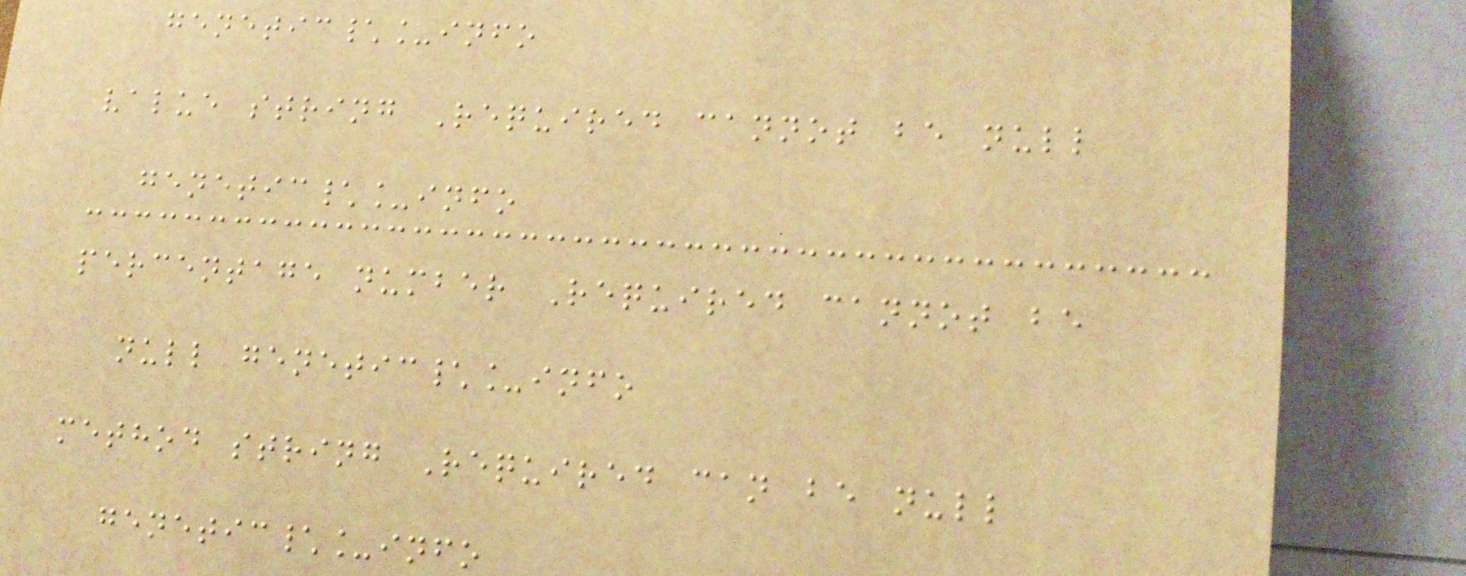genetic\_info
value string Required cannot be null
genetic\_info
percentage number Required cannot be
null genetic\_info
method string Required can be null
genetic\_info
